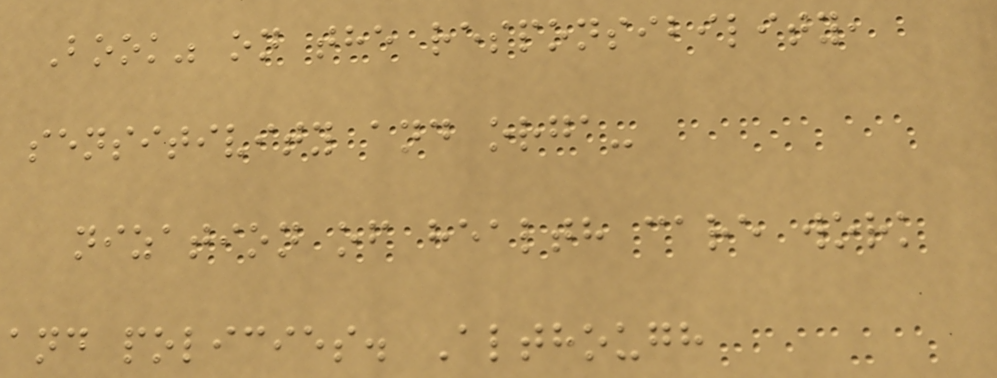Book" on the responsibility,
sensitivity and orga-
nization of health care work
and policies. Although
